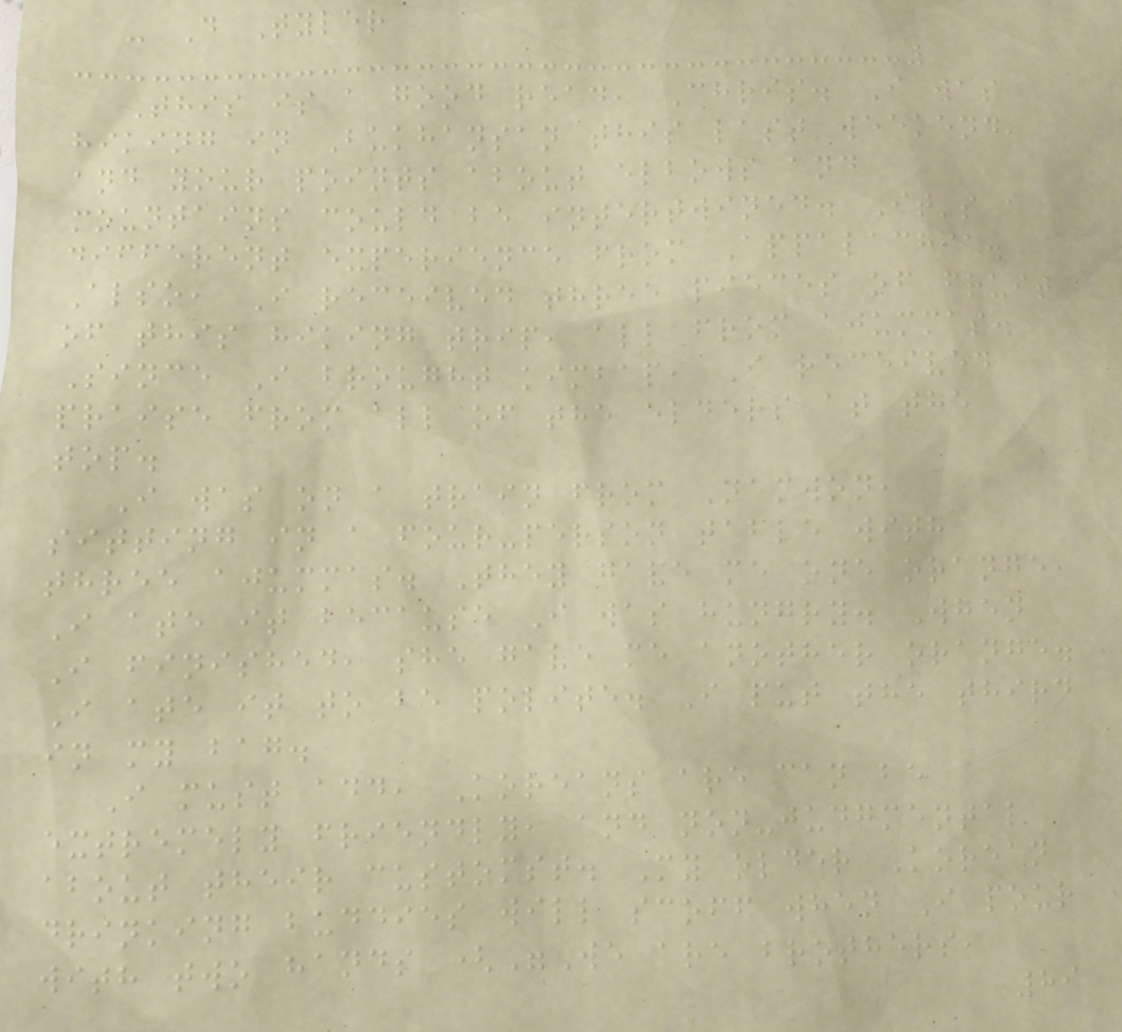- D Tyler
This is a good read, Chris. I was
hiking in Bukhansan this last weekend,
and your points about elbows and
mountains could be intertwined. It's a
different experience from Appalachia.
Also, I received three pieces of fruit
of this hiking trip, all from ajummas.
Since I brought kimbap, I received
praise from all of the elders at the
top.
I was on a train from Namwon,
sitting in a four-person table with
three ajummas. They gave me one orange,
I ate it because I was hungry. When
I finished, she gave me another orange.
I ate it to be polite. I put the third
in my bag.
I must add, Koreans are can be
extremely friendly, and non-judgmental
about their customst. My older Korean
drinking buddies will scoff when I pour
with two hands ("We are brothers,
89
